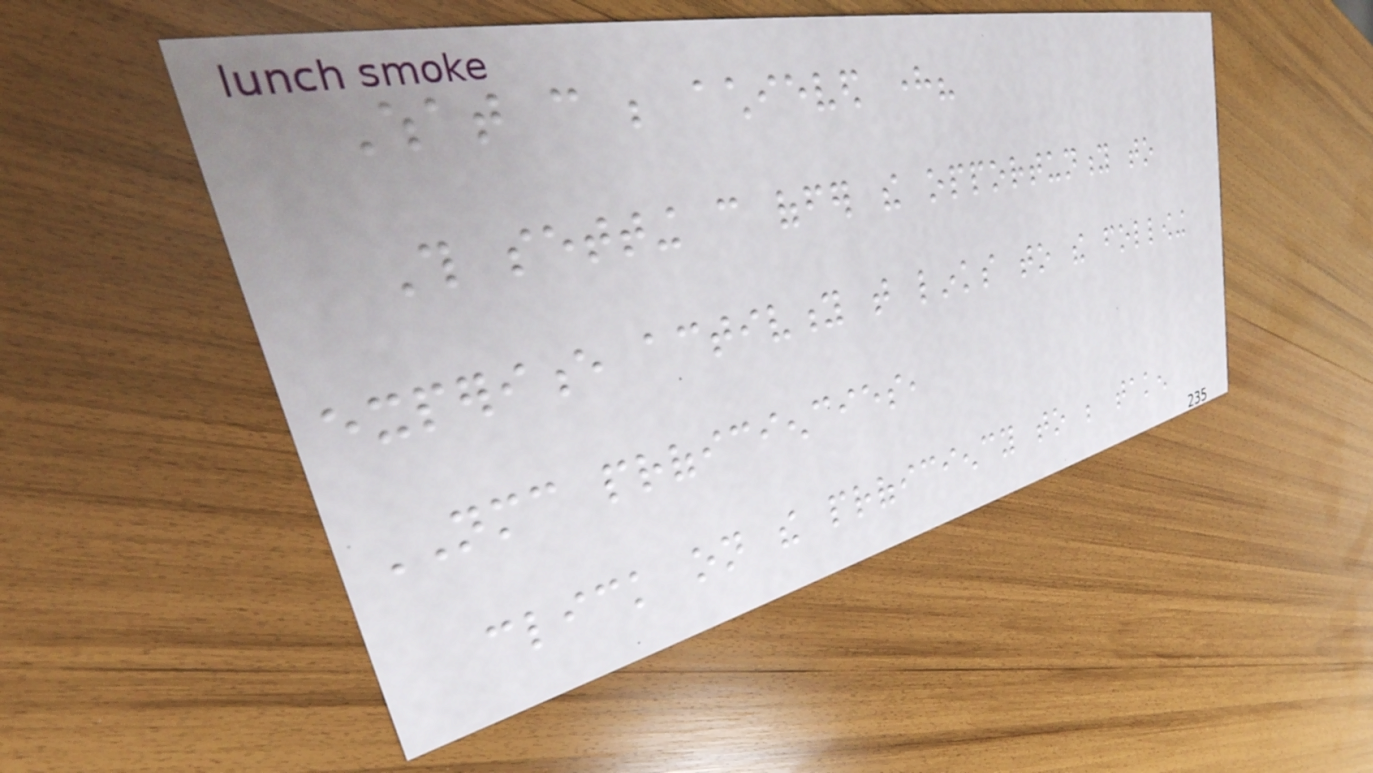What can be achieved here?
This setting can offer the opportunity to
experience activity that links to the following
NMC proficiencies,
click on the proficiency to be taken
